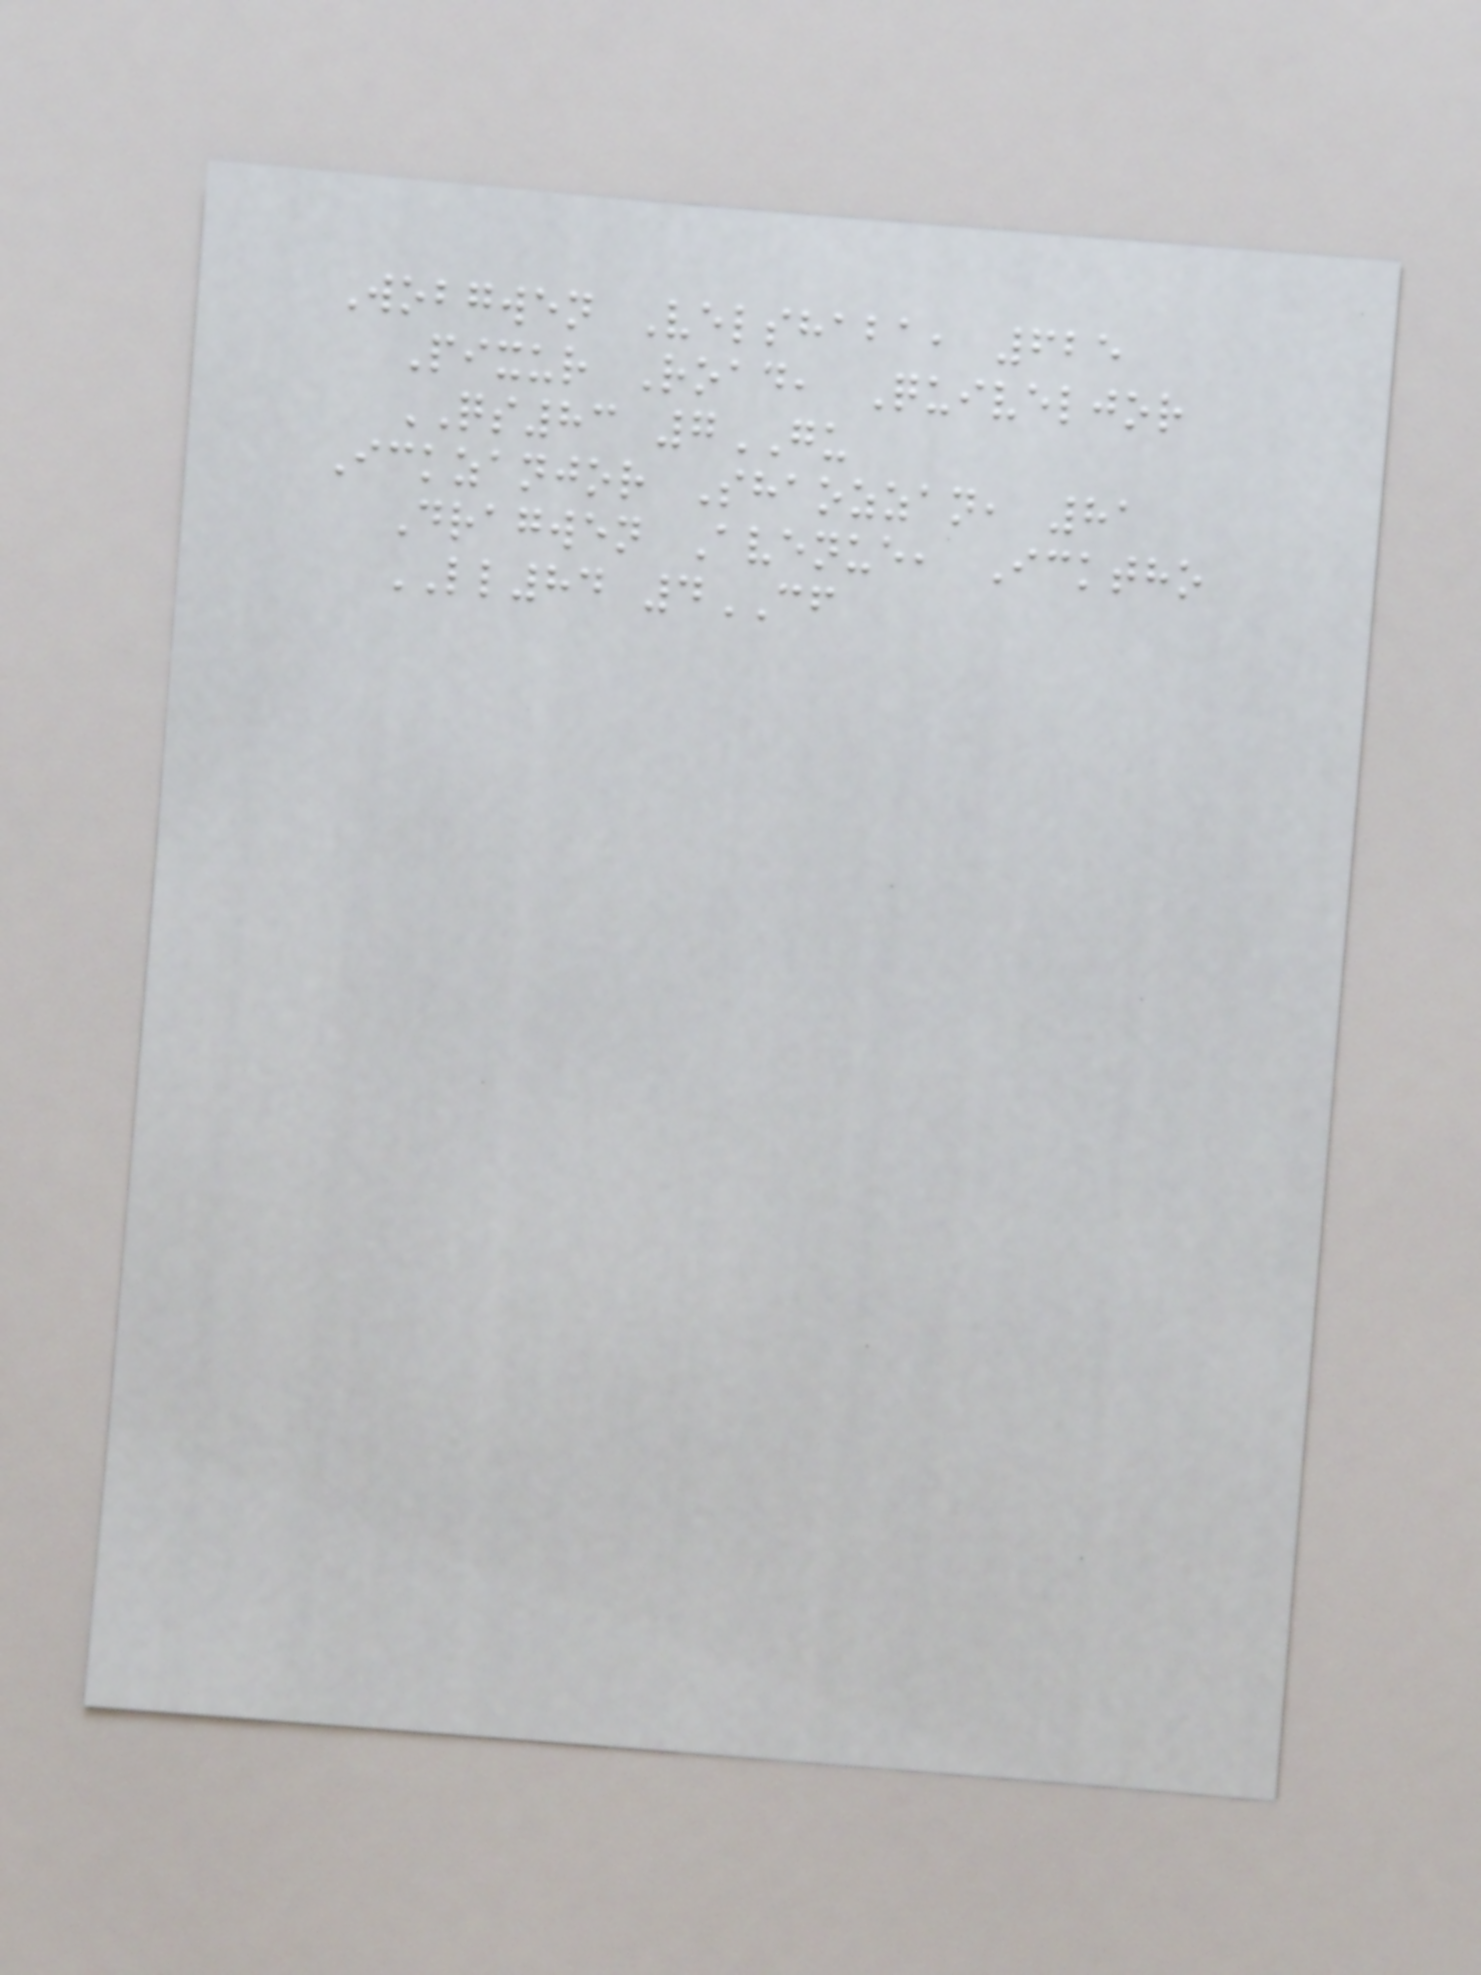Wobgwen Velshaba, 625
Pixur Road, Quiveljor
QS83 7GU
Ickzanjor Shaozzan, 81
Dragwen Avenue, Icktho
LL84 4CF
